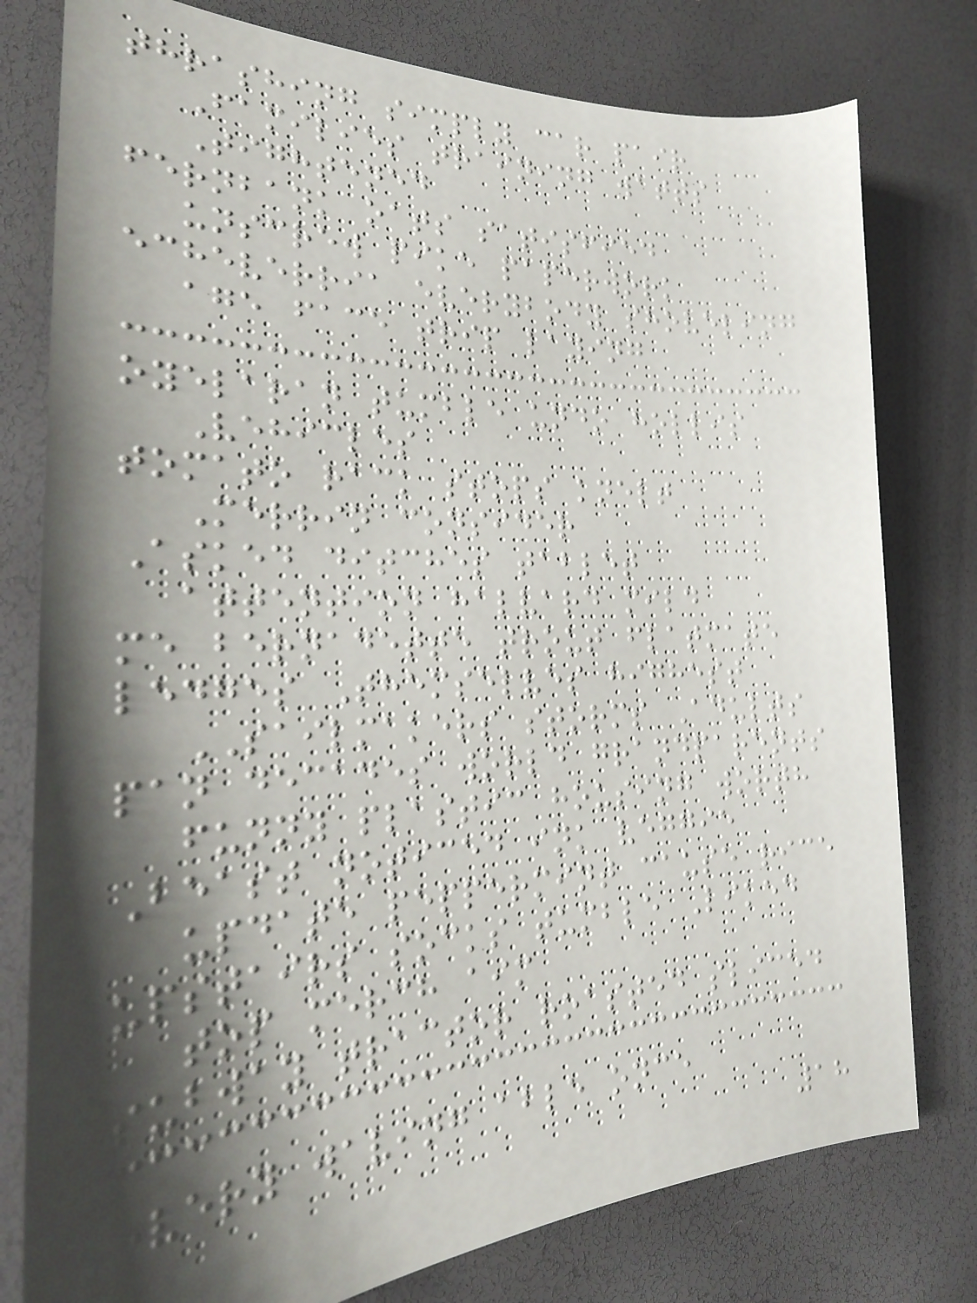thrashing simply car pair
Families training watts
Tightened
fernbank oats satisfied
unscrew pike paperwork
echeverria everybody shoveling
age face trip laying
oyelaran tumble undo hollis
Vehicles
tomato rack stops knelt
Merrin consider
Asked ditches tablet
attention halvard mild
me bernadette trout flatmate
ledges Themselves highest
SAILMAKERS storms Adults
pan decades world grandparents
funny plastic housing worth
Beast noticed ink veggie
update peppermint cause rice
upstairs socks tumble Liked
top merch aim
subway tractor roasted sliced
every waving able once
18
